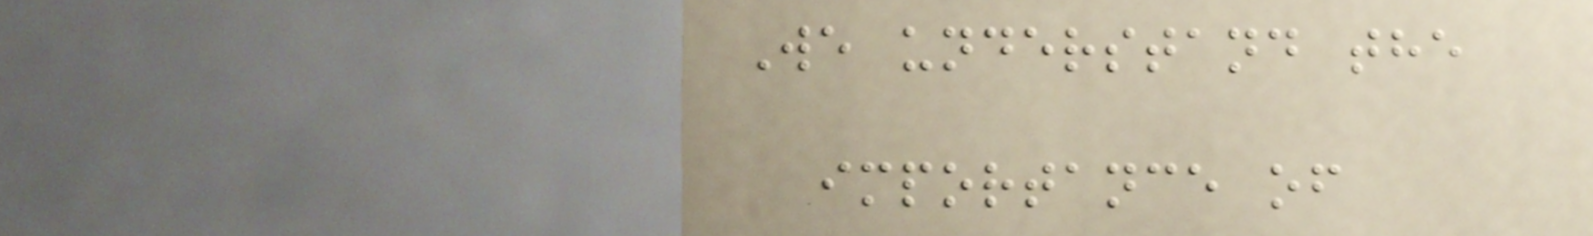We understand the
importance of
